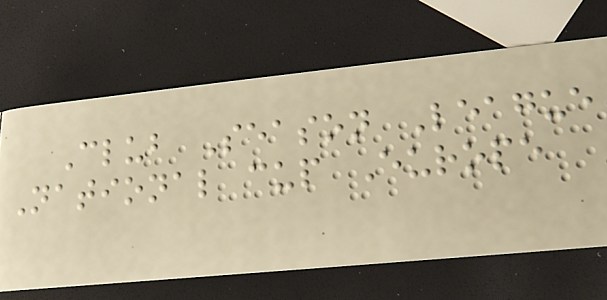Club Season League
National cup Europe
